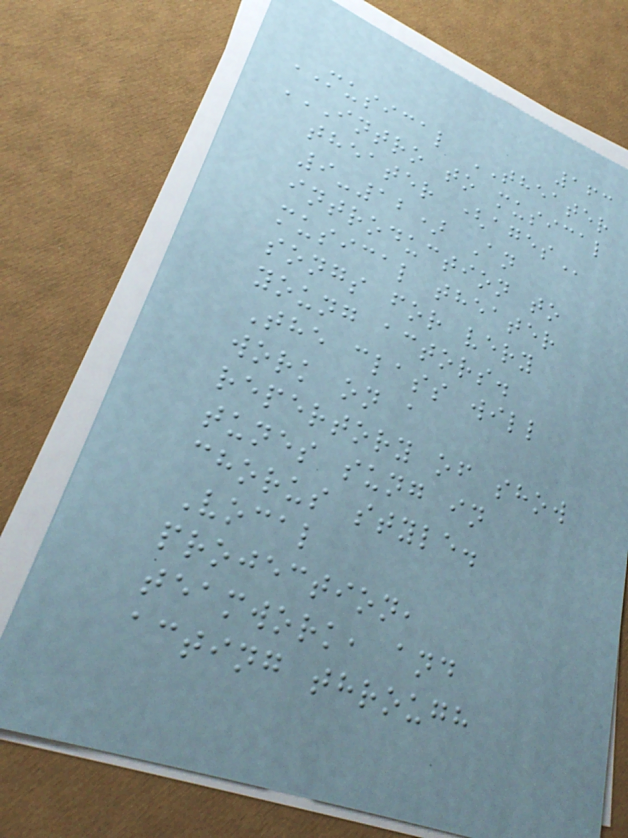163
MUSICAL THEATER
INTRO TO MUSICAL
THEATER (AGES
9-12) An
introduction to
musical theater
songs for very
young actors.
The class will
work on a
repertory of show
tunes sung in
chorus style.
Vocal
projection,
teamwork, and
acting through
